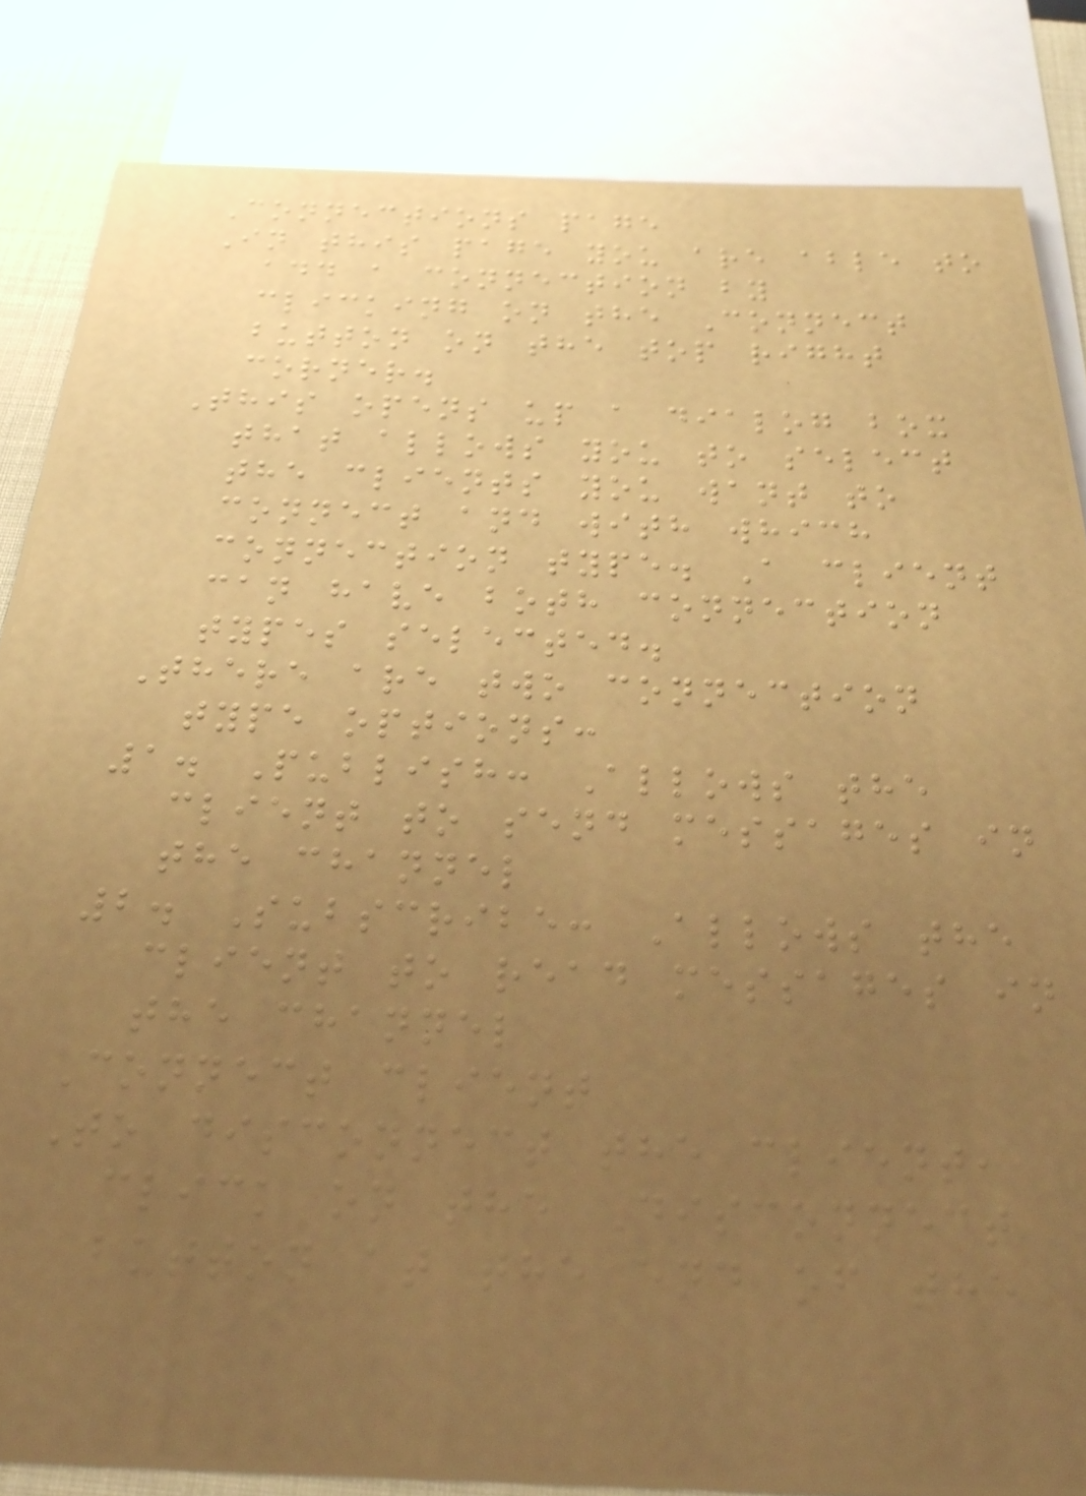Connections page
In this page you are able to
add a connection by
clicking on the Connect
button on the top right
corner.
This opens up a dialog box
that allows you to select
the clients you want to
connect and with which
connection type. A client
can have both connection
types selected.
There are two connection
type options:
1. Publish: Allows the
client to send messages in
the channel
2. Subscribe: Allows the
client to read messages in
the channel
Connect client
To disconnect the client,
click on the Disconnect
button at the end of the
